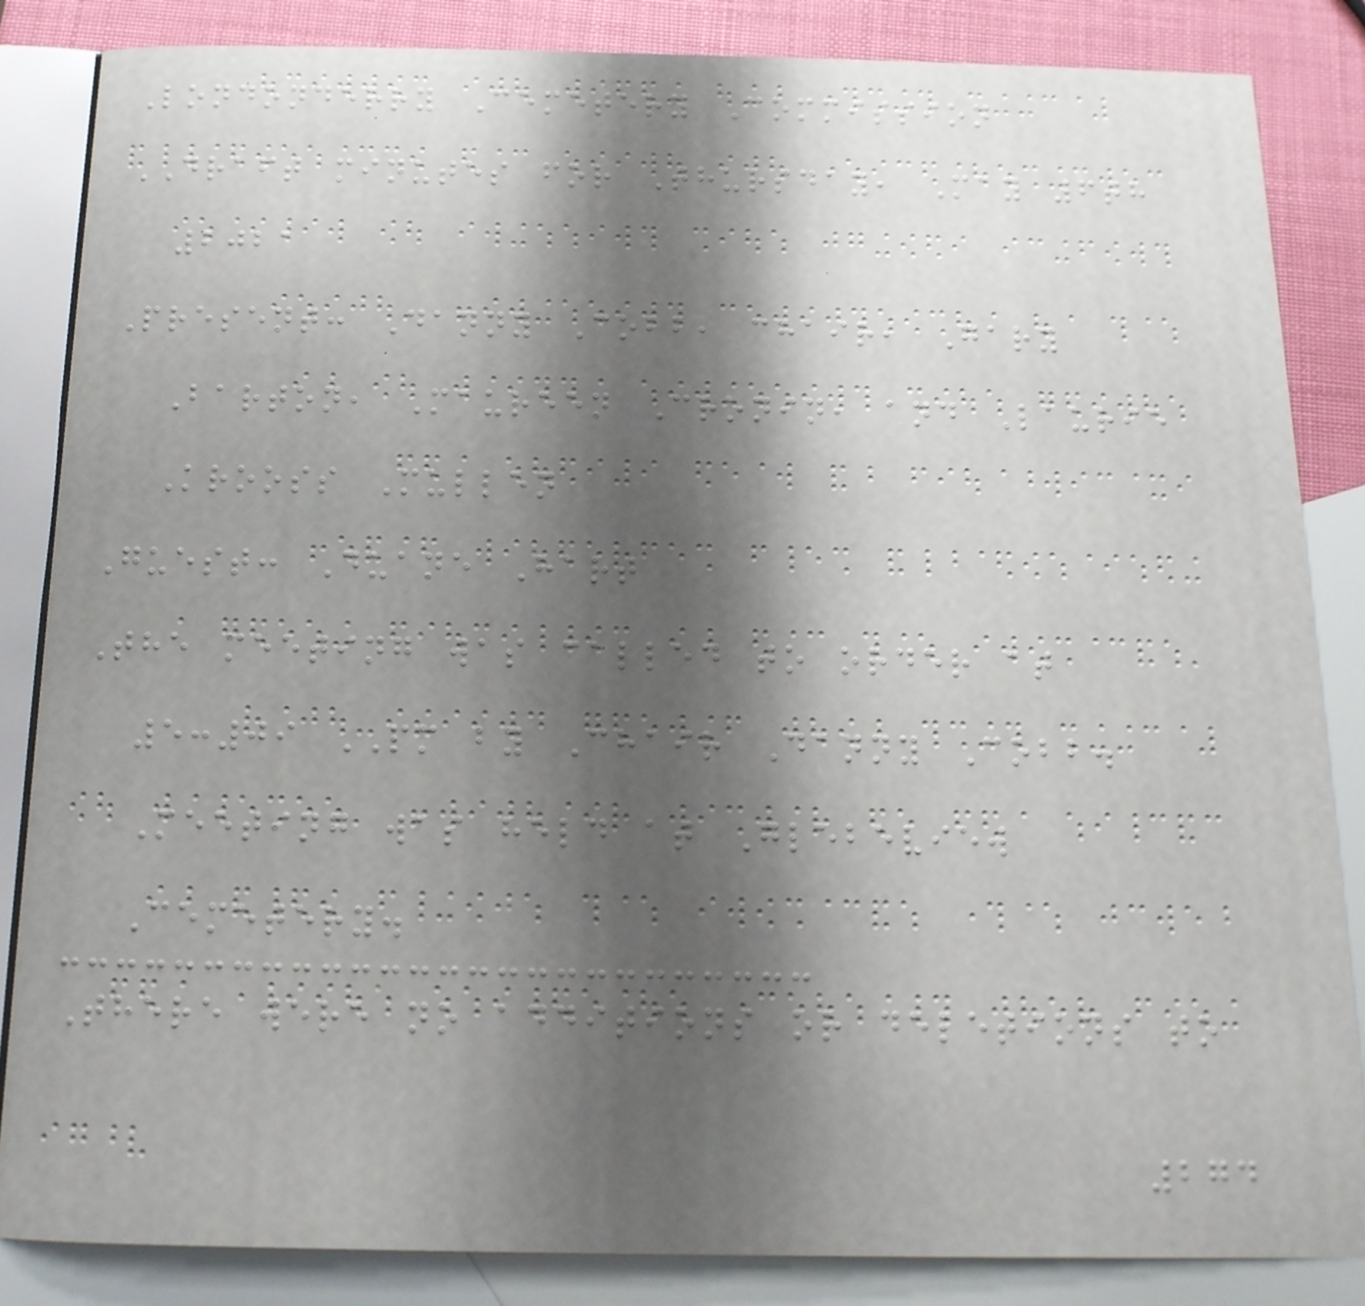Londonderry Cemetery Commission
DRAFT minutes for Thursday, May 6th
2021
Present: Danny Cobb, chair, Gary
Barton, Maureen Cronin, and Laurie
Krooss Mullen
Guest: Duane Hart
The meeting was called to order at
5:09 PM by Chair Danny Cobb.
Meeting was held at Glebeview
Cemetery.
There were no additions or deletions to
274
